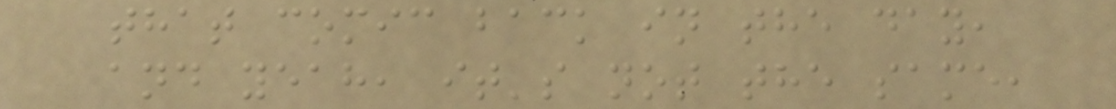that comic back in the day,
and yeah, it's not the same,
